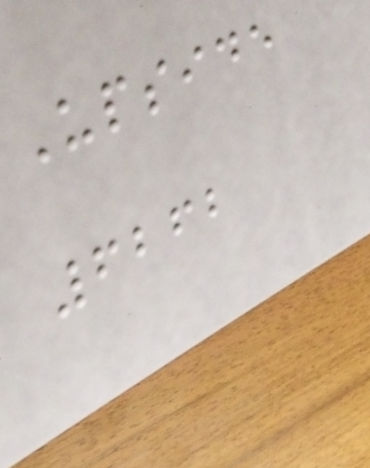Upside
6262
